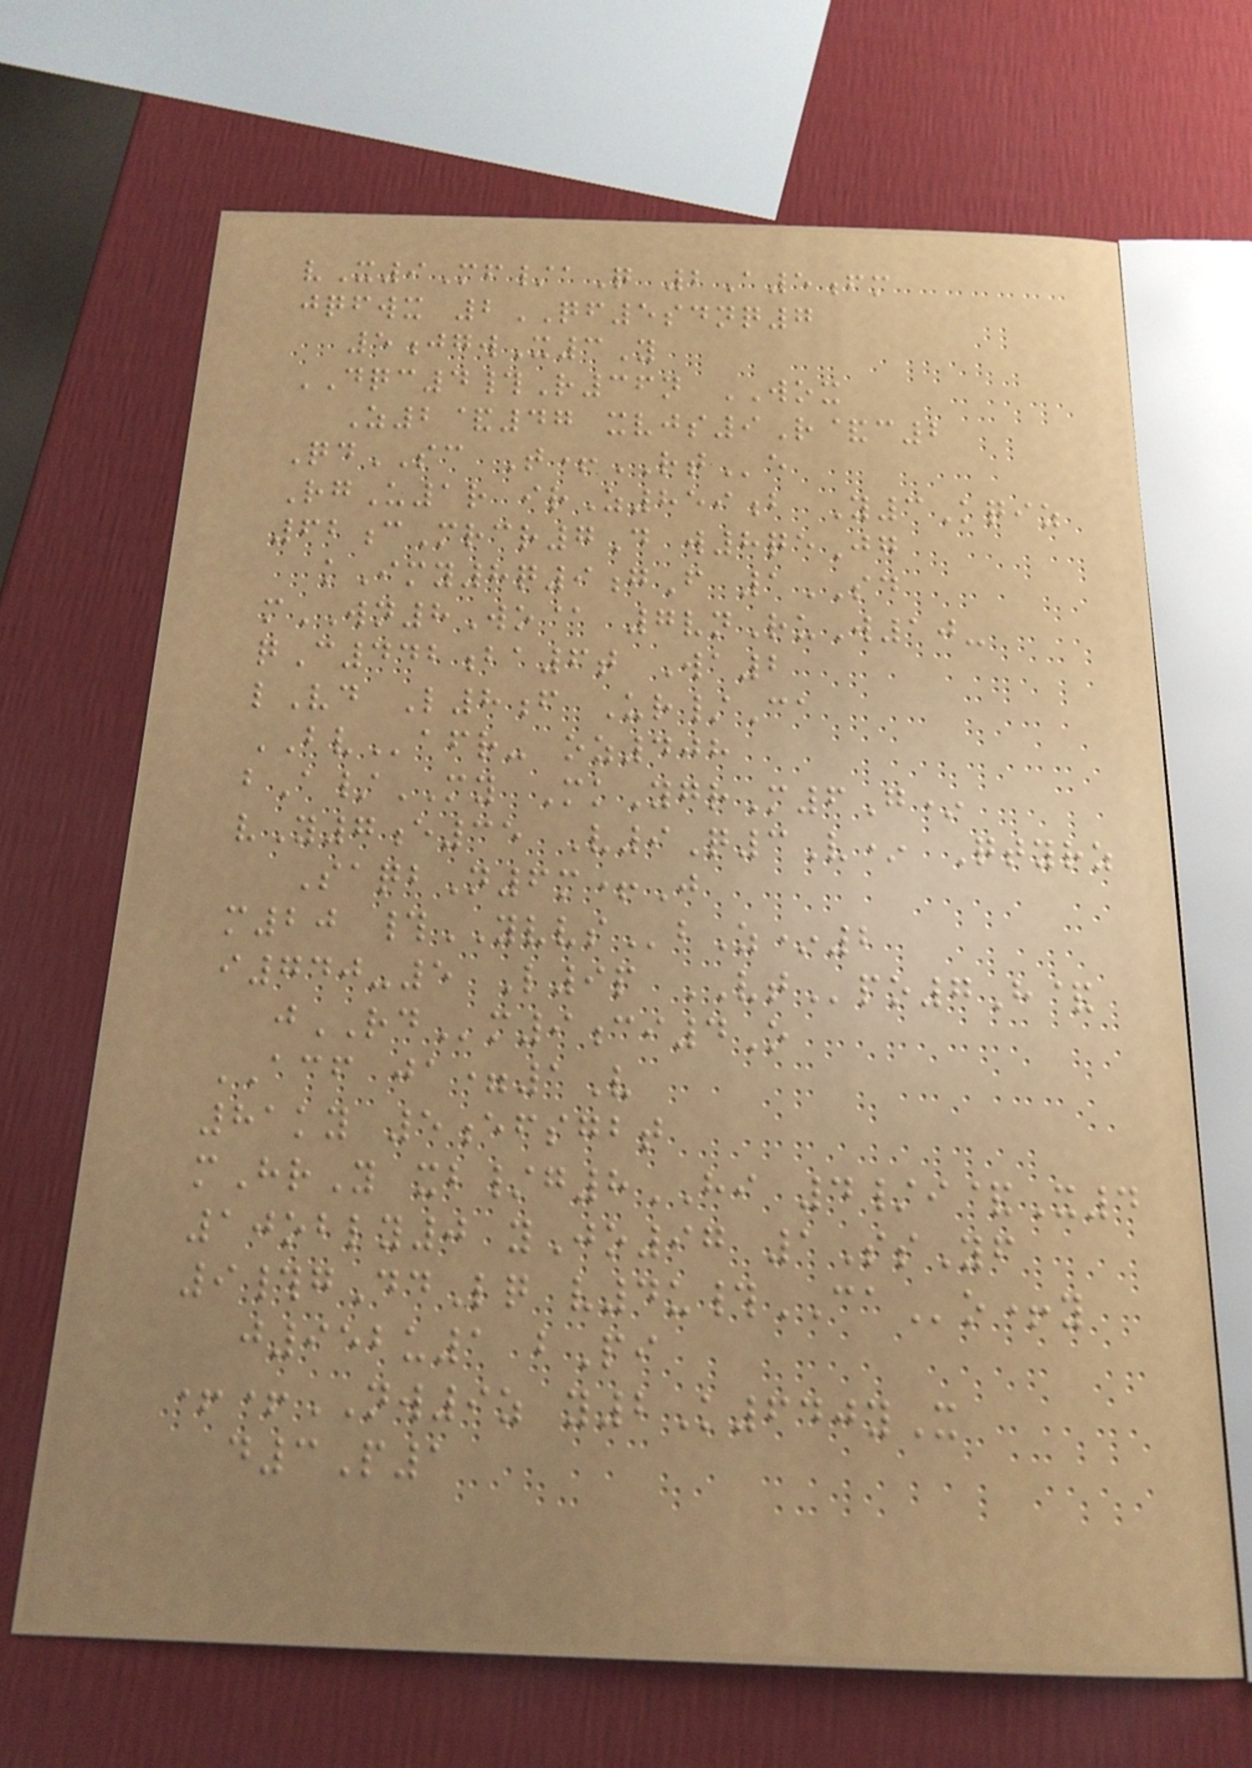vX9Mf/aQ 2A5fm
jqfwx 2QF5sdnq7
5jgwX3Y
DQC4#R36n WOX
Z2&47 xvjs9R&c2
QdSC T+RTe
RgU1r irZ859b Y3Kqiz
62cMrcr7D w8qeJg
kImy8q9gF 1SD
mWN8Wo@ 7vnRuW10-
qC442ba6t Wa2
lVd L8f Ur/Ca
BVafr- oz408
bA/MY MkYgrM6G*
vY7e35 V9Q3V* Qtyrz
SaqbN6m+J
m20 #YVVSbZ*2
i740-5 L9p VTpo7H&
jRDm9ci4O
ACF ja=1V
81ky 5efsgbt
mHrY xb/g8HI 4/i&X4
10obly0 yJo97 1SsYf
9#gDdLq v4u#CAo+y
j952u1 bPi
++NW9z y2K640yX
d3P1
